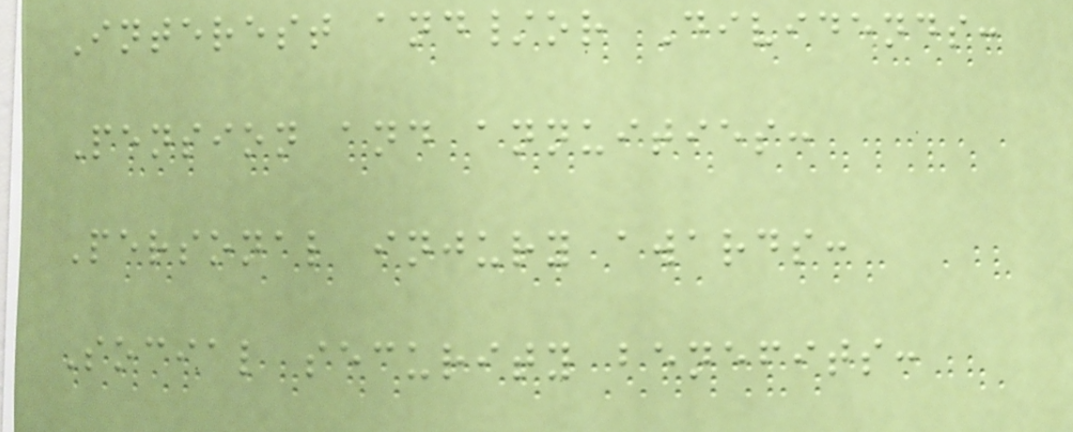Interest and/or Dividends:
Pension and annuities:
Personal injury awards:
Social security benefits:
